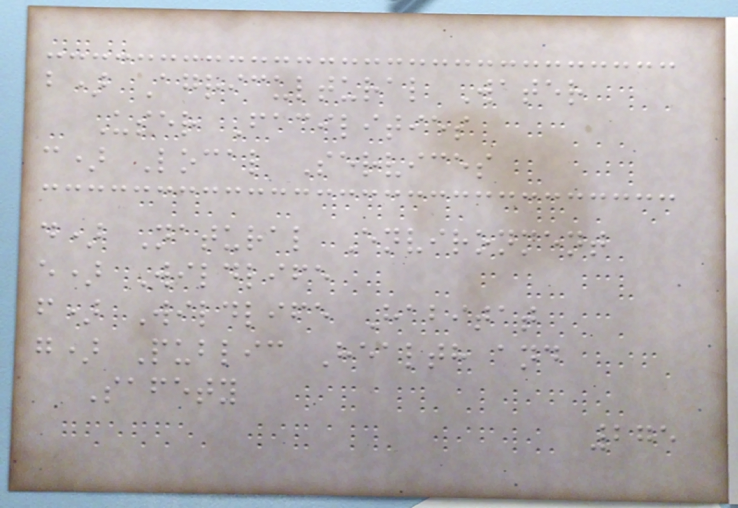b) Agricultural Water
User Facilities
c) Local Services
d) Natural Environment
e) Wildlife
f) Wildlife Habitat
g) Public Health and
Safety
275
